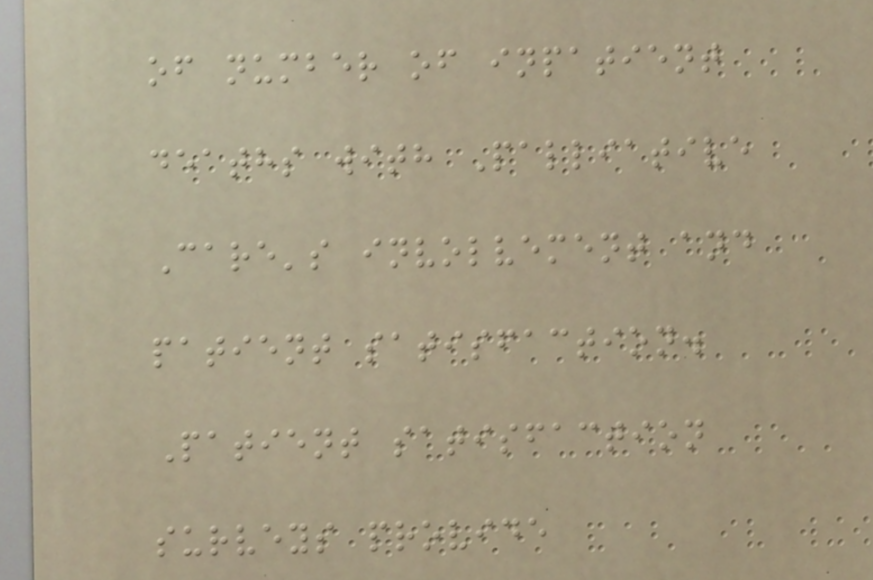of number of inpatient
deaths with Palliative
Care's involvement and
patient satisfaction.
Patient satisfaction
surveys provide
